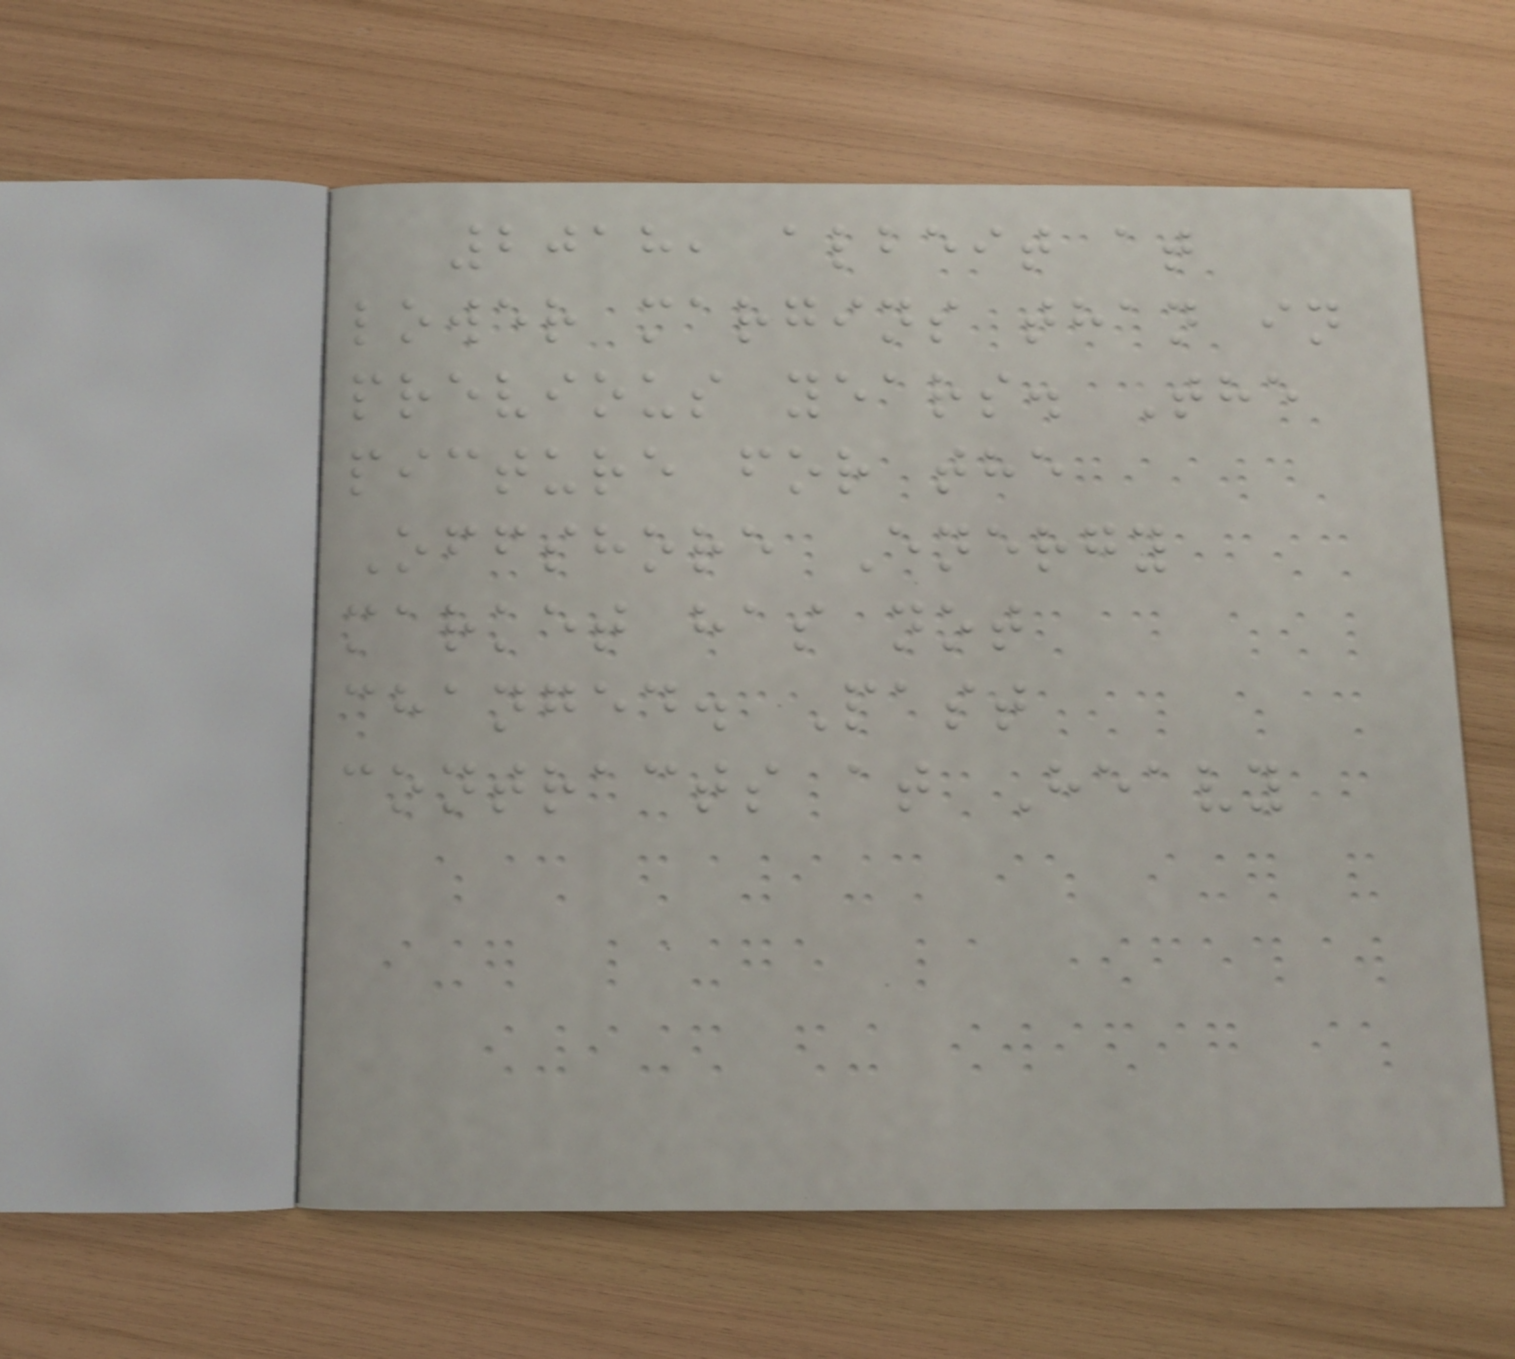2018, albeit at
lower margins than in
previous years. The
picture for the
Offshore Energy
market has not
changed. Past
contracts at Heavy
